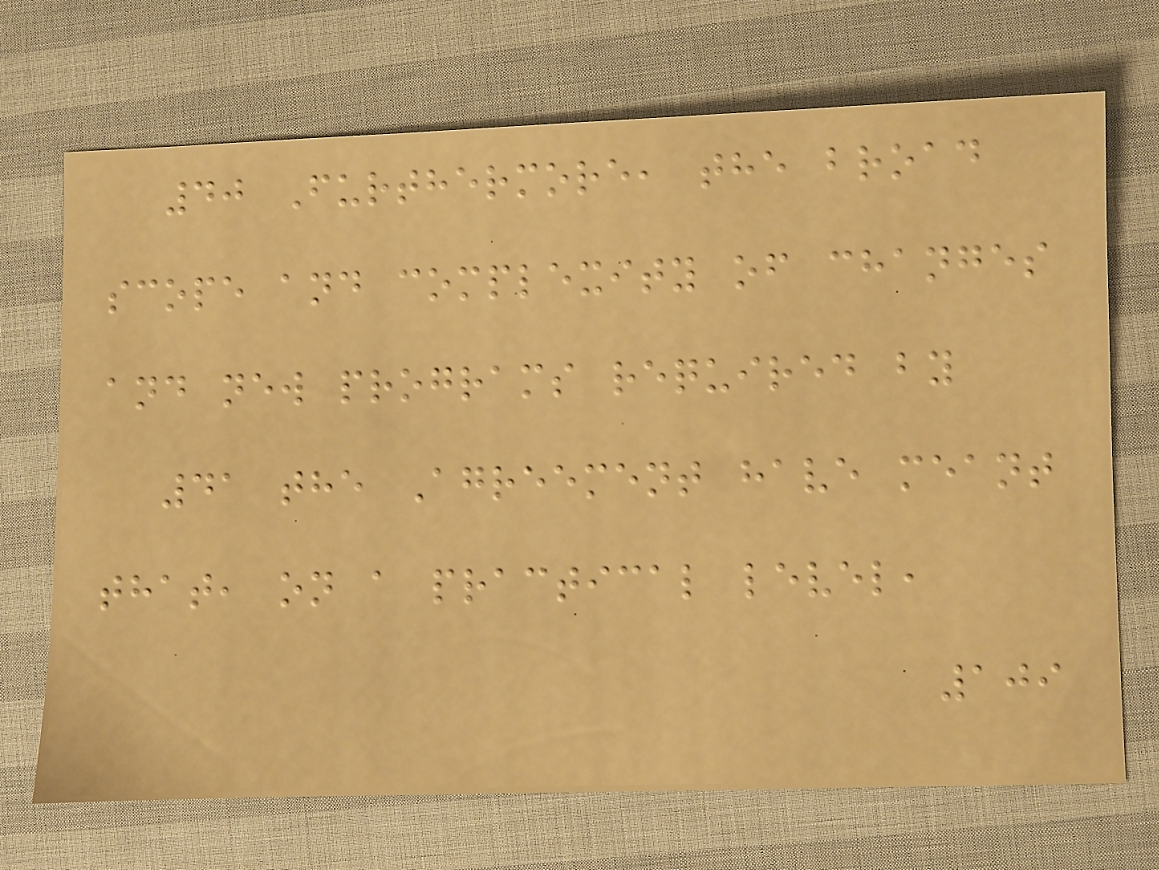40 Furthermore, the broad
scope and complexity of changes
and new programs required by
41 the Agreement have meant
that, on a practical level,
109
